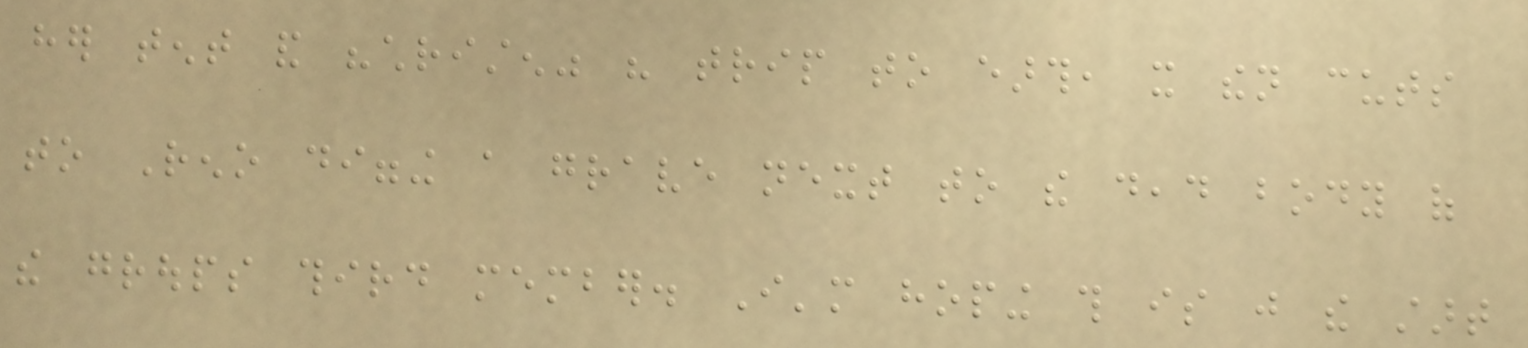her tent and "christen" his trip to earth, it then cuts
to Reno digging a grave next to the dead body of
the groups third member. I'm hoping this is just the start
